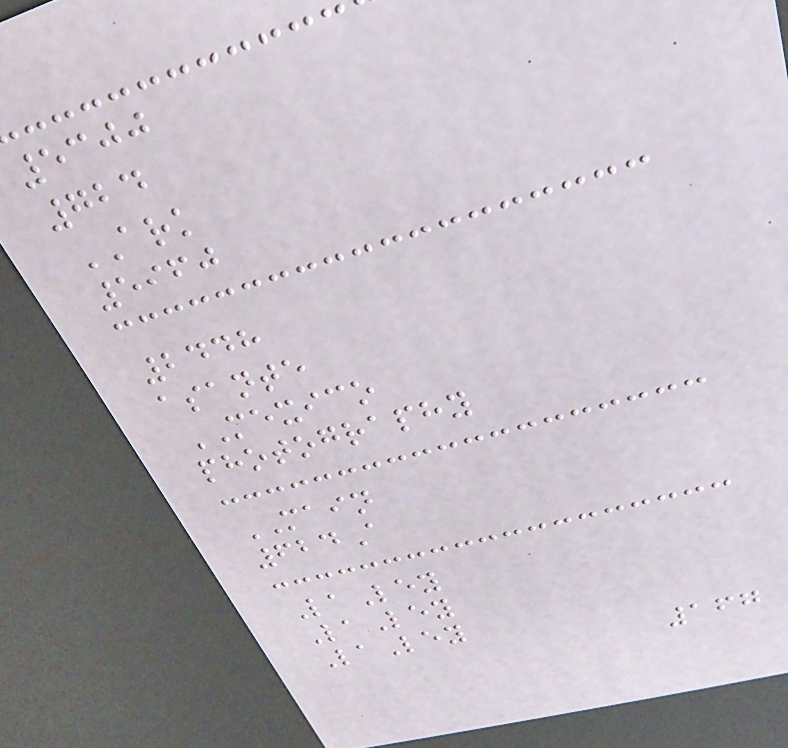5300
724
ARK
5960
2448
asante
MEXICO
photography
MAIN
624A
LaLey
LaLey
LaLey
167
